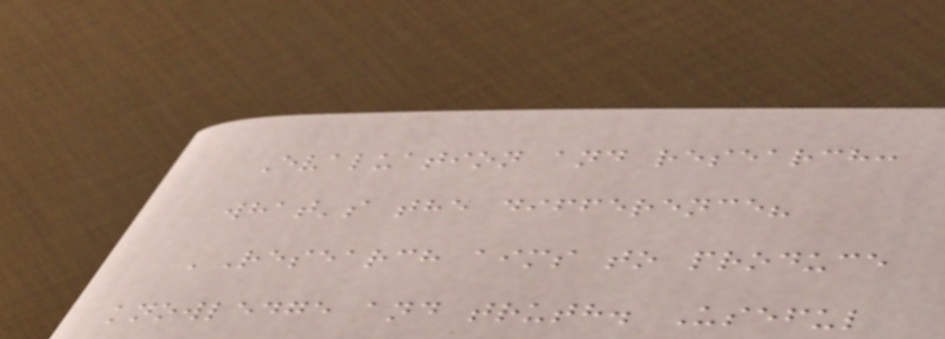Evaluation and research:
what's the difference?
'Research aims to produce
knowledge and truth. Useful
